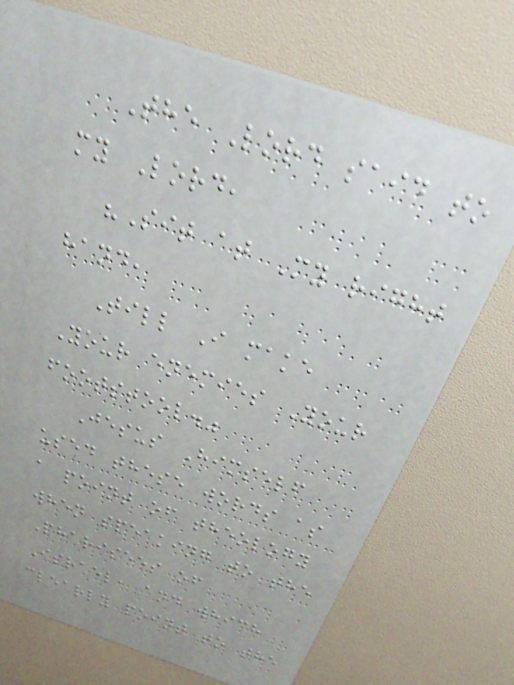The Lord said to
my Lord,
"Sit at My right
hand,
Till I make
Your enemies Your
footstool."
Jesus Himself
used these words as
a point of theology
when speaking to the
Pharisees of
Israel, and which
clearly point to the
